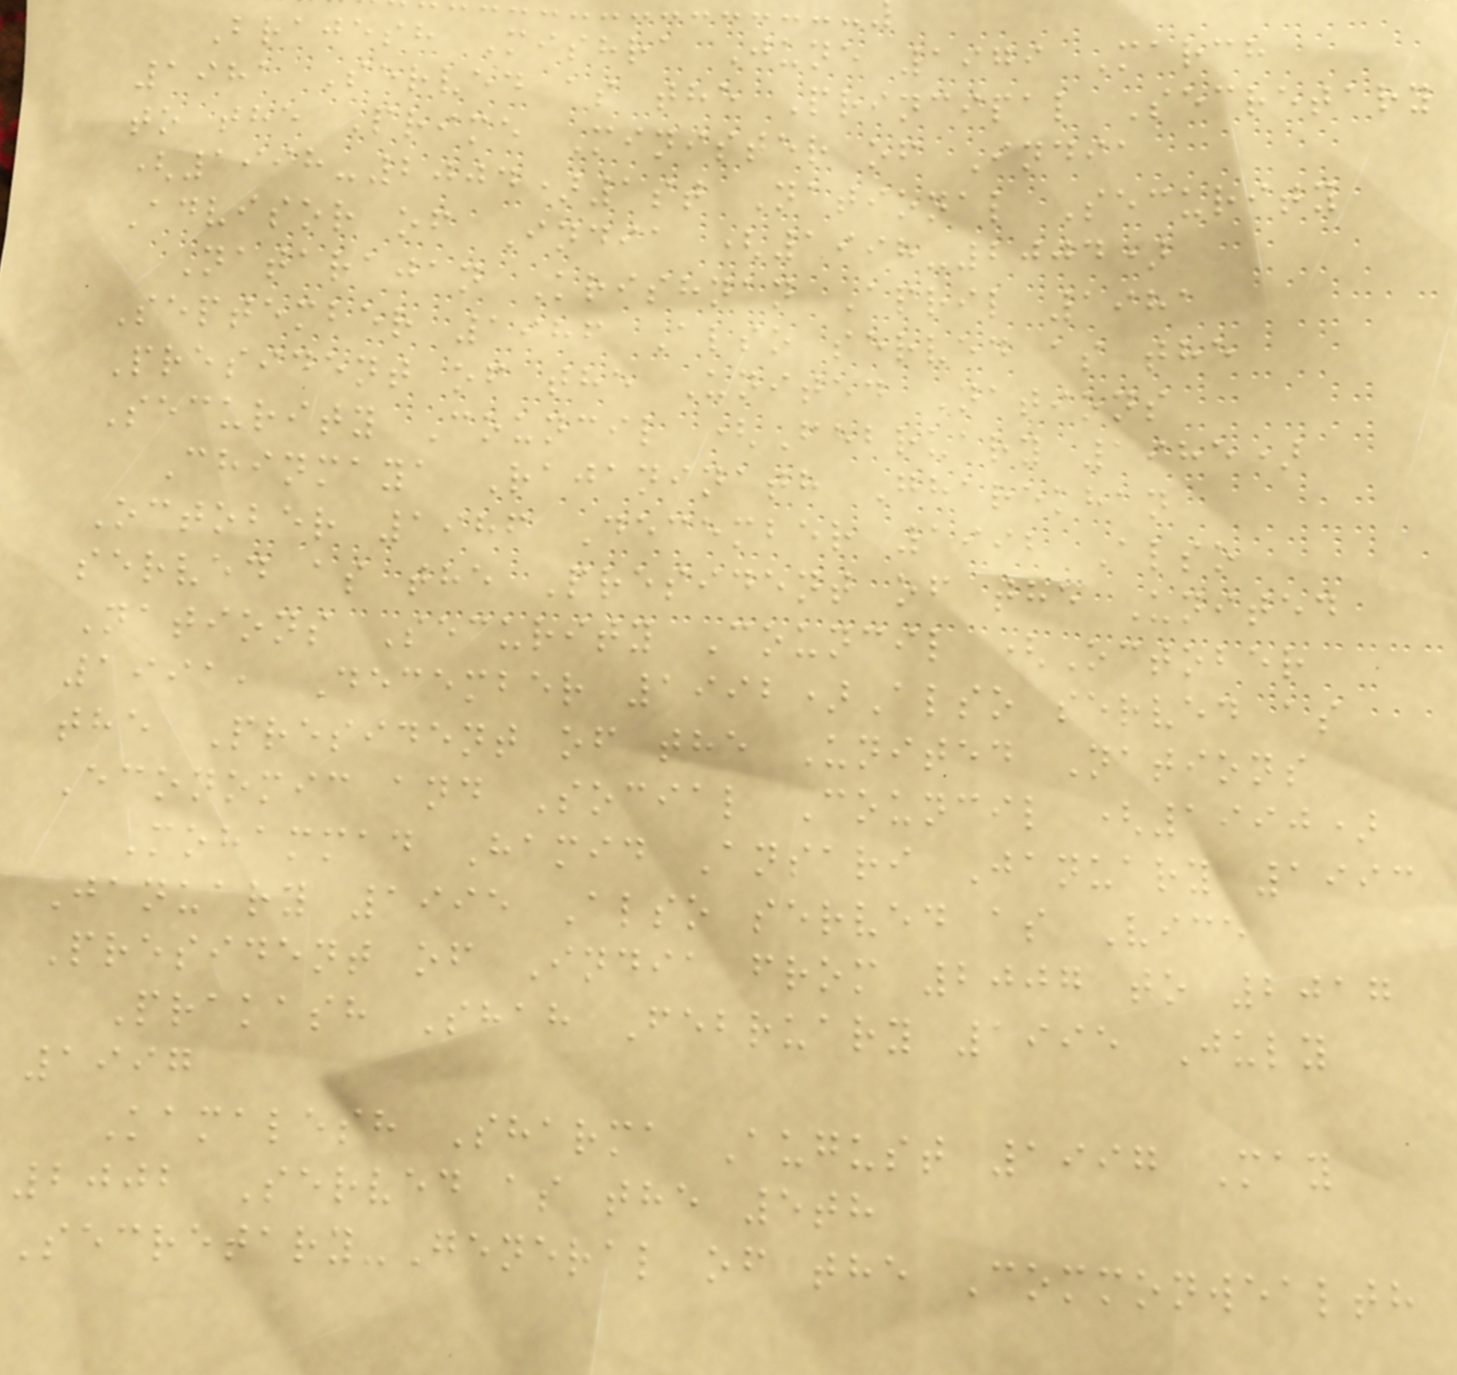Brajesh Mishra June 1979 March
1981 Served as the Principal Secretary
to the Prime Minister of India
(1998-2004)1st National Security
Advisor of India (1998-2004)
Natarajan Krishnan April 1981
September 1986 Also served as the
President of the United Nations
Security Council (February 1985)
Chinmaya Rajaninath Gharekhan
October 1986 December 1992 Also
served as the President of the United
Nations Security Council (October
1991, December 1992)Also served as
the President of the United Nations
Economic and Social Council (1990)
Mohammad Hamid Ansari January 1993
January 1995 Also served as Vice
President of India from 2007 to 2017
Prakash Shah February 1995 July
1997
Kamalesh Sharma August 1997 May
2002 Served as the 5th
Secretary-General of the Commonwealth
